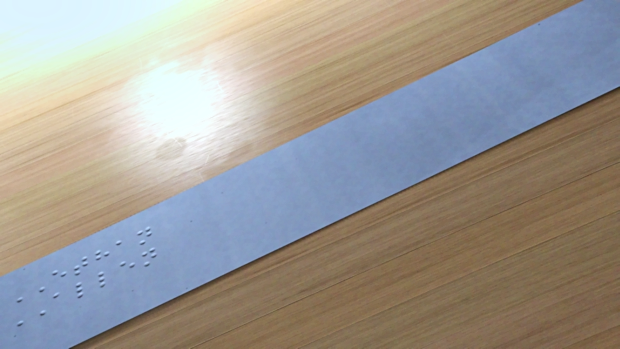ETHAN
ALLEN
